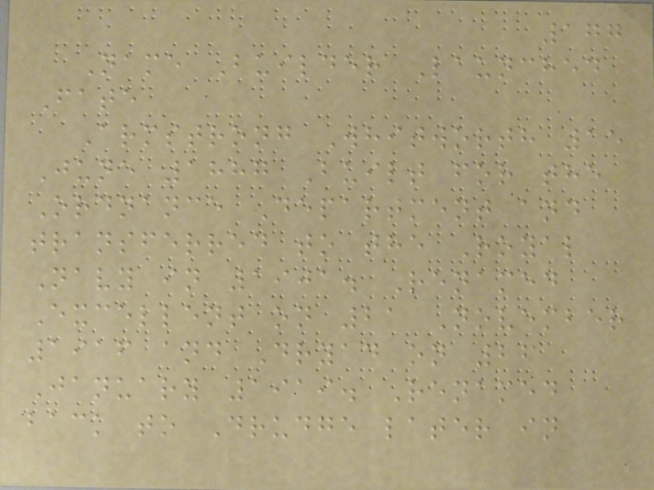177
Name Builder Launched
Fate
Armstrong Whitworth 15
June 1887 Built for the
Ordnance Department and
transferred to the Royal
Navy in 1901. Renamed
Excellent on 21 November
1916 and Dryad on 26
January 1919. Renamed
back to Drudge later in
